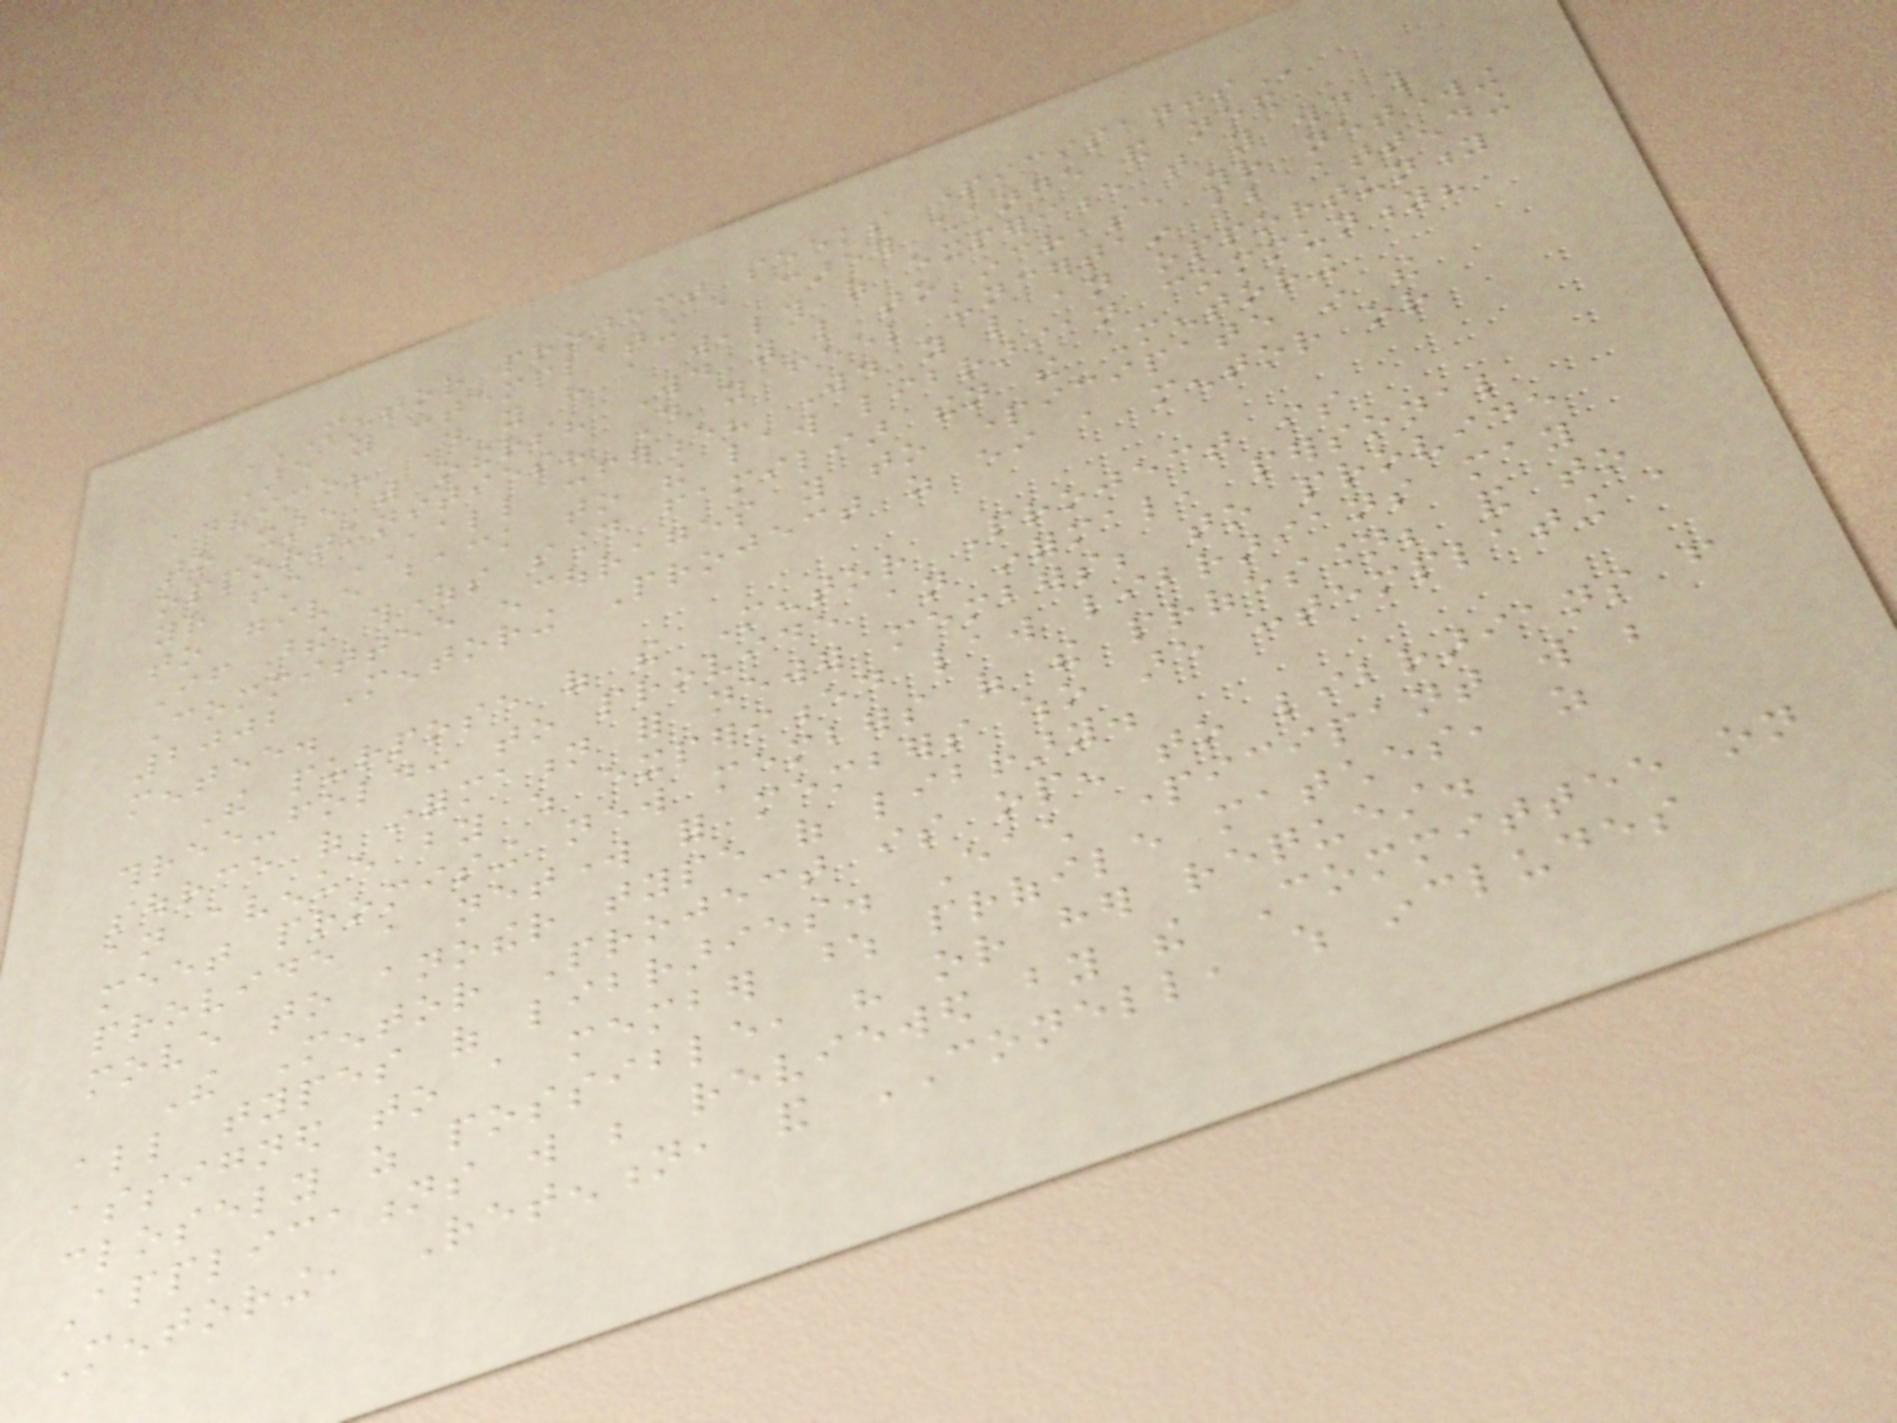MENTOR PROJECT SEEKS PARTICIPANTS
Are you contemplating a career change and need
advice? Do you have a wealth of experience that you would like
to share with others? Would you like to increase your networking
opportunities? Do you feel uncertain about attending
your first AALL conference? Would you like an opportunity
to give back to the law librarian community?
If these thoughts sound familiar then the Mentoring
Committee encourages you to participate in the
2002 Mentoring Project as either a mentor or
mentee.
The purpose of the Mentor Project is
three-fold: to provide an informal, personal
source of information for newer members; to provide
an avenue by which experienced law librarians may
meet promising new members of the profession; and to
provide a network for members who are contemplating a
move to another type of library.
The Mentor Project is open to librarians from
all types of libraries. Each participant will be
assigned to a member whose profile matches, as
closely as possible, his or her request.
Applications will be reviewed by the Committee on
Mentoring, Retention, and CONELL, which includes
